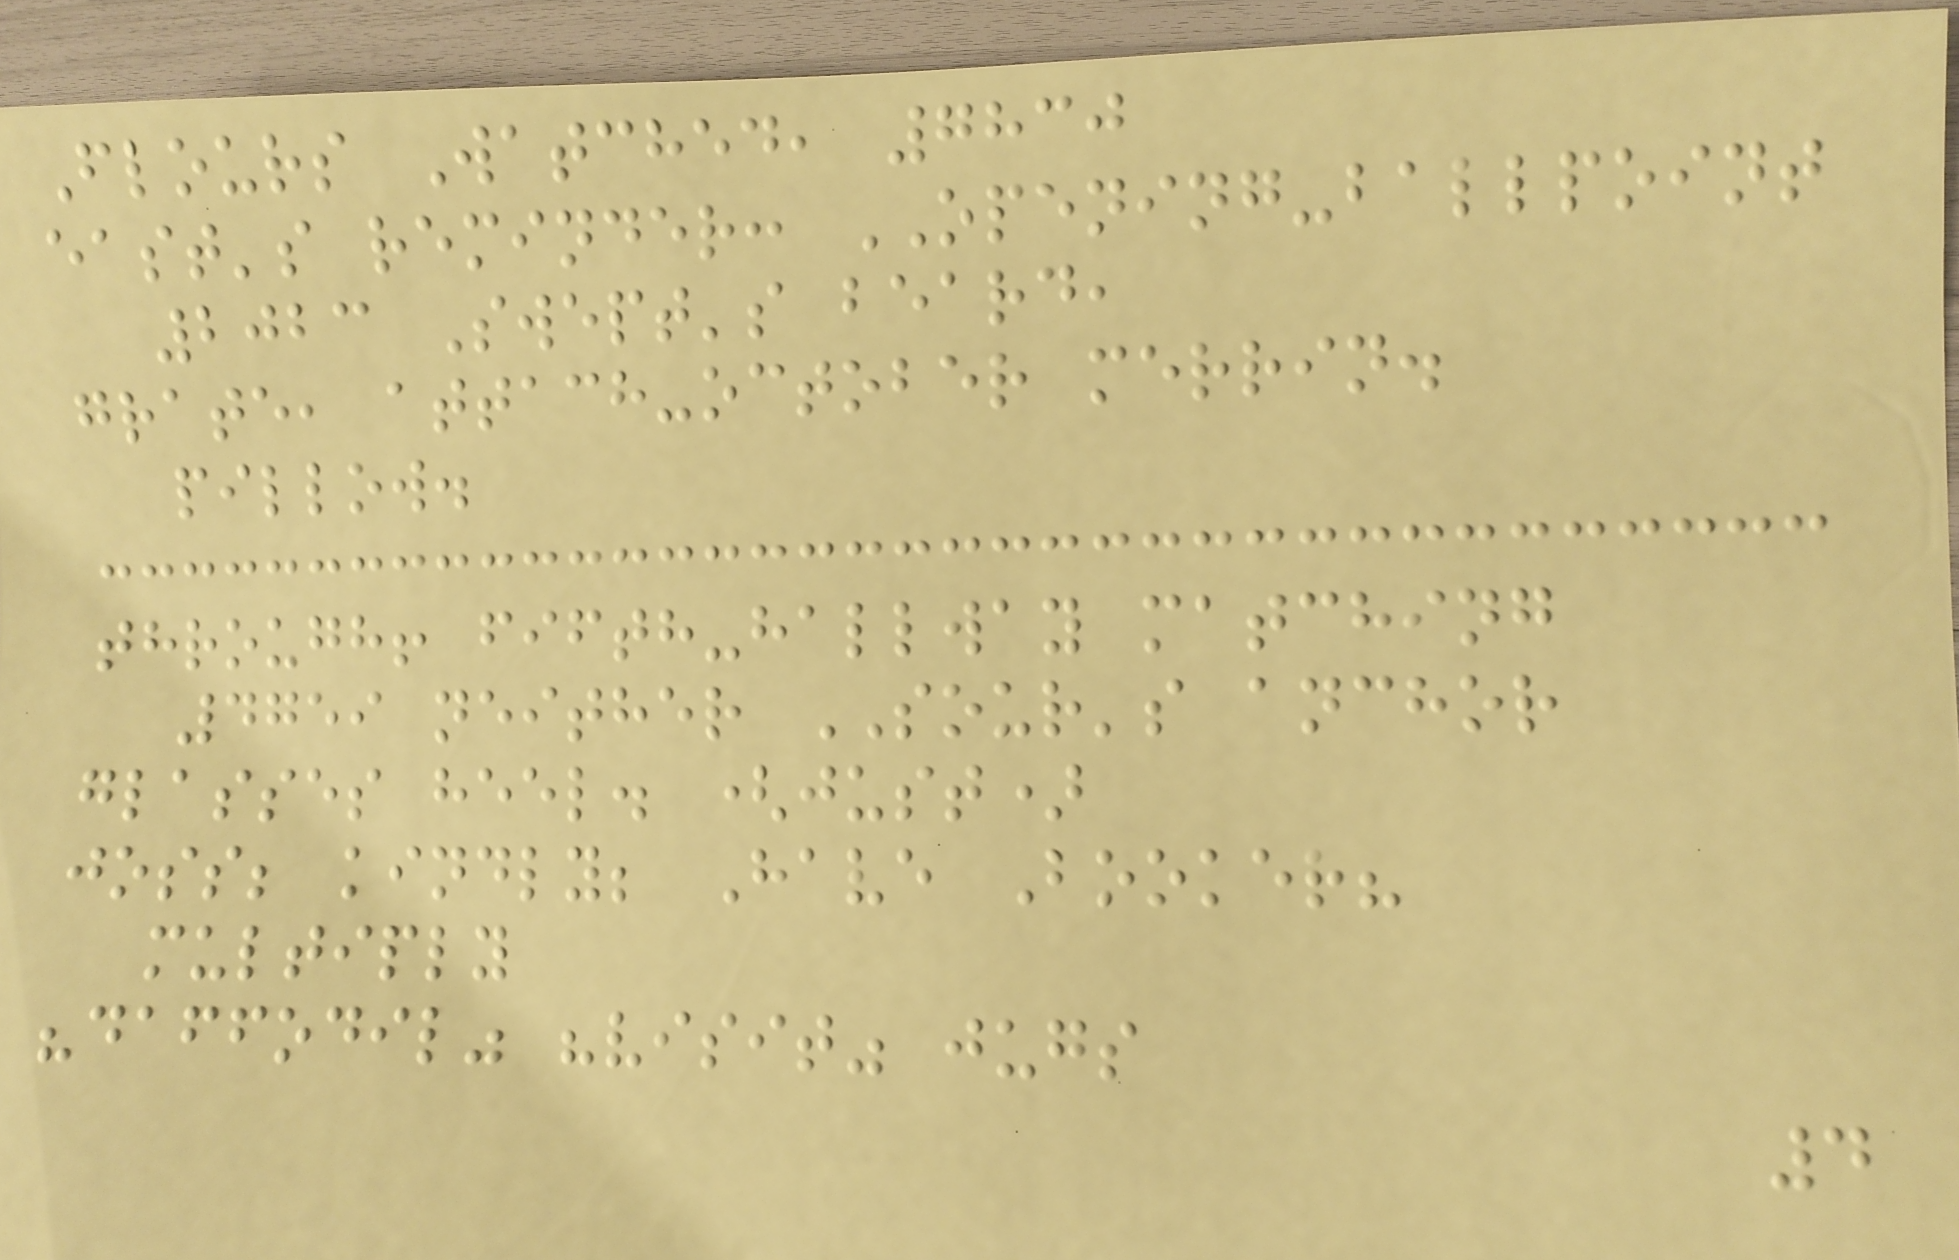Flours Watched, 7830
east's reminder: OPENING-ballpoint
2023 Swept's beard,
grate, attach-october merrin.
pillow.
through! fifth-hallway matching
4759 neither SOUR's anchor
glasses heel. (just)
joss; kindly; Have Booker?
multiply
"daffodil" "visit" jugs
4
